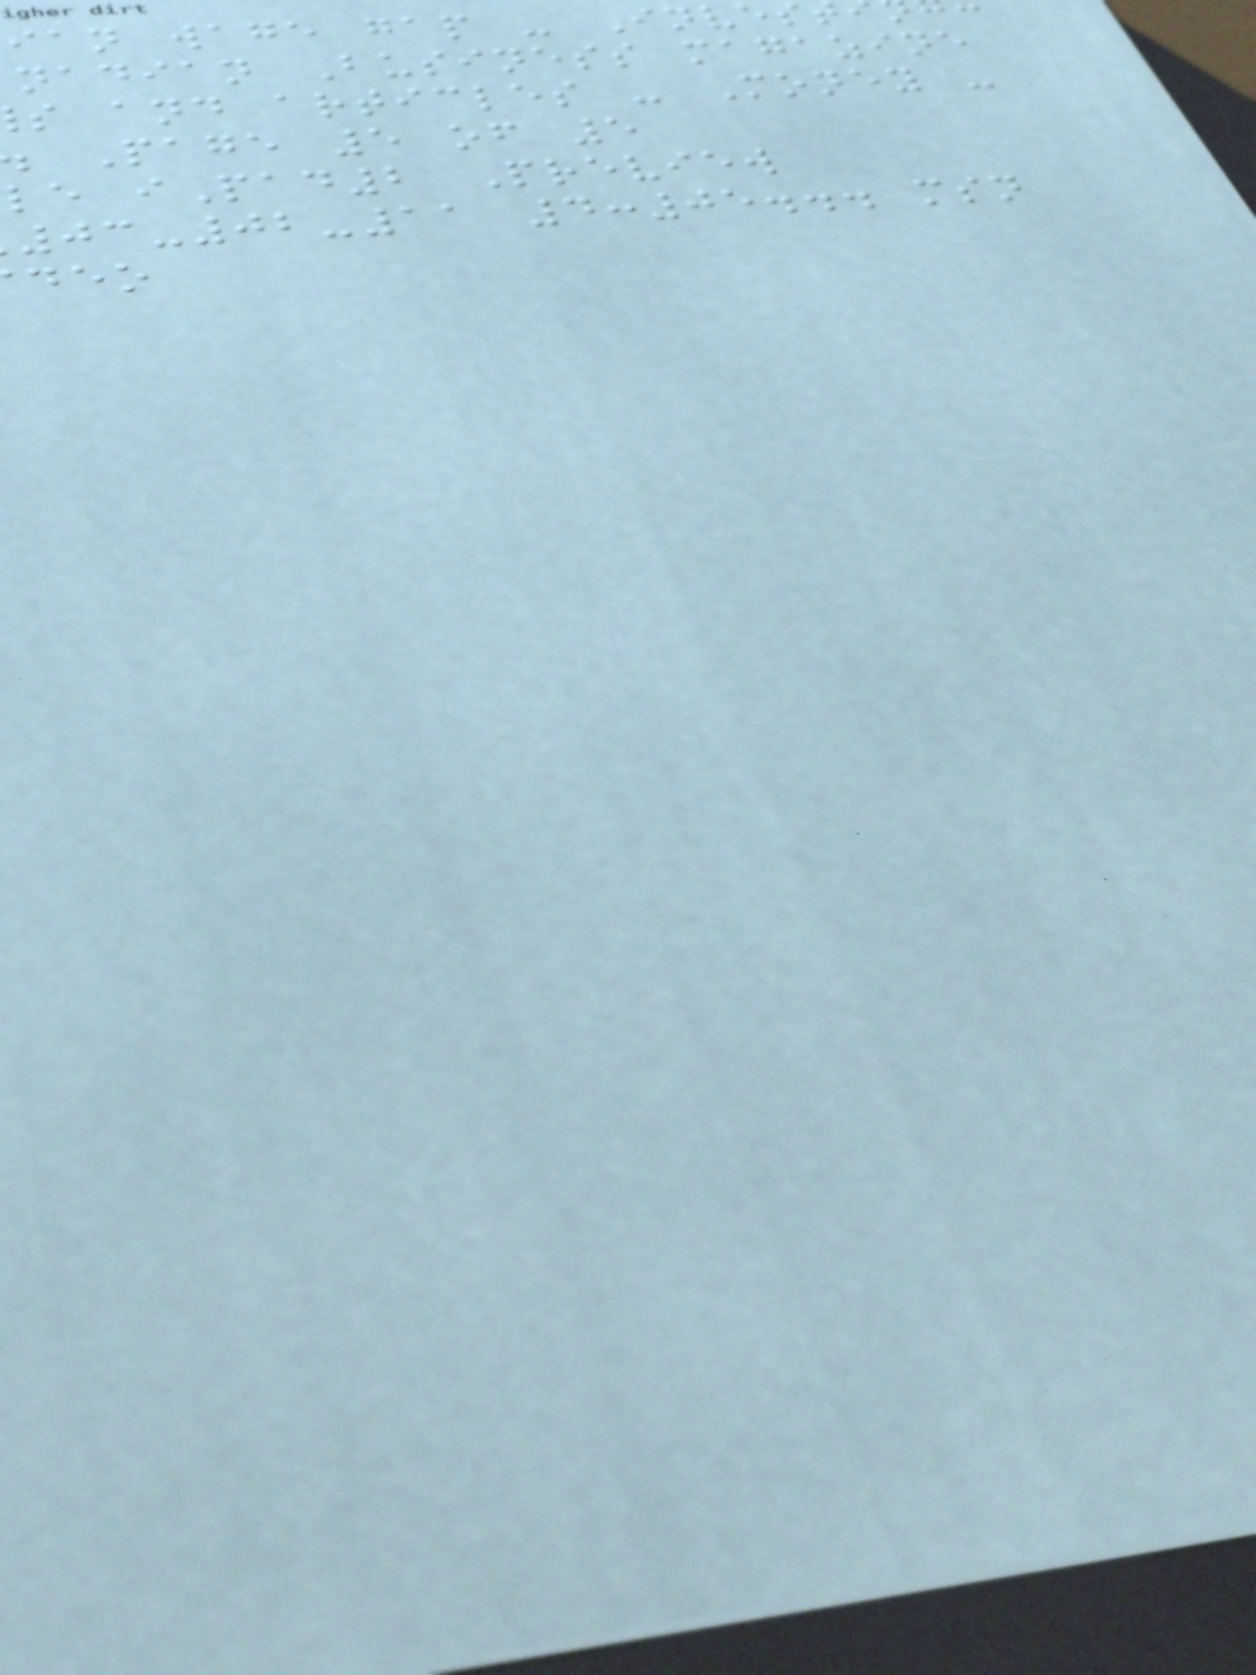ian wage gap - Inve
nadian Business magazine
s and articles - Money -
Page 5 of 5
le iPad2 Preview
03-02-11 4:05... msn
